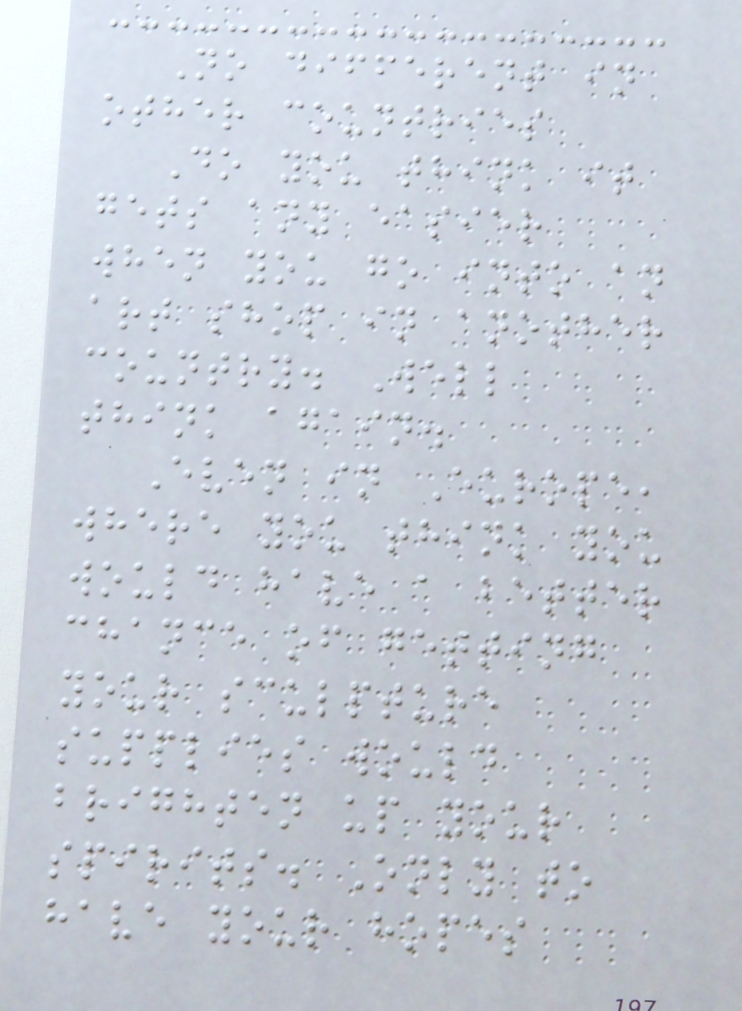No different in
other countries
Do you think it
gets any easier
when you go into an
art shop in another
country. Well
think again.
Even in Europe,
where you think you
would have a better
chance of getting
your sculpture
supplies would
brighten up your
spirits. Only to
have your hopes
